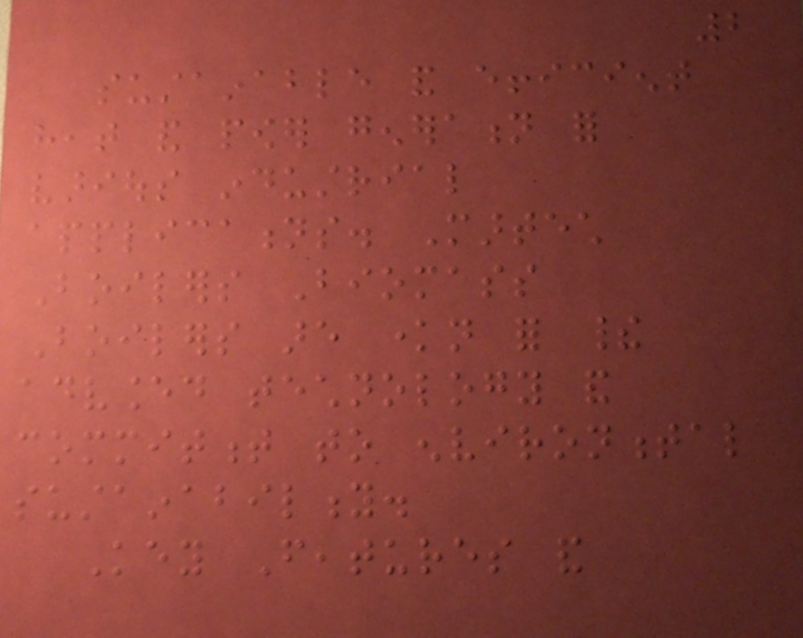2
sustainable and efficient
heat and power generation for
various industrial
applications. Martech
Boilers Biomass
Boilers are known for their
advanced technology and
commitment to environmental
sustainability.
Key Features and
